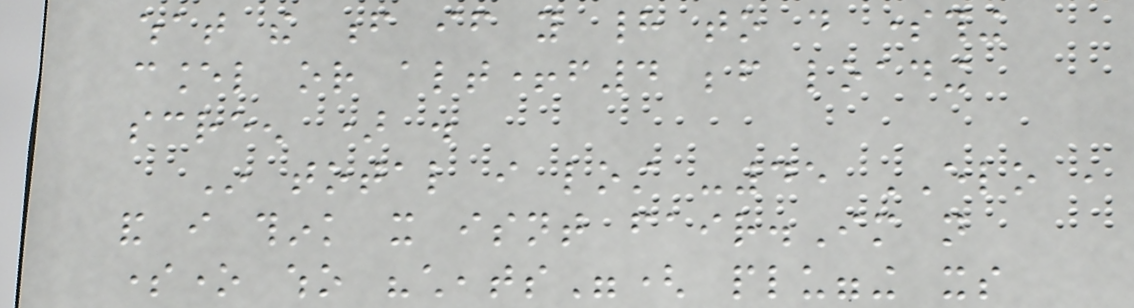what the f if you had to do something
cancel or alt+f4 before loading
screen ) .
In total i lost -45 ELO ,
and i think it isnt fair.Im not
someone who "cheats"( plugging its
